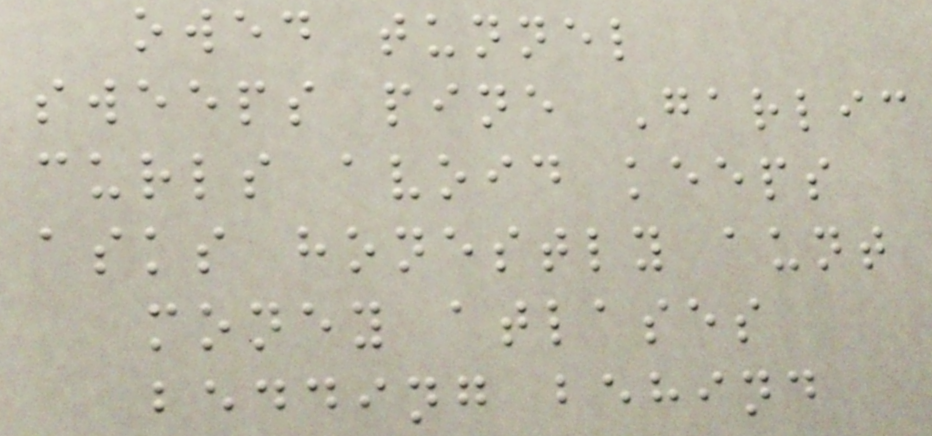owed tunnel
sweeps pine Garlic
curls avoid keeps
asks honestly aunt
money atlases
bedding behind
